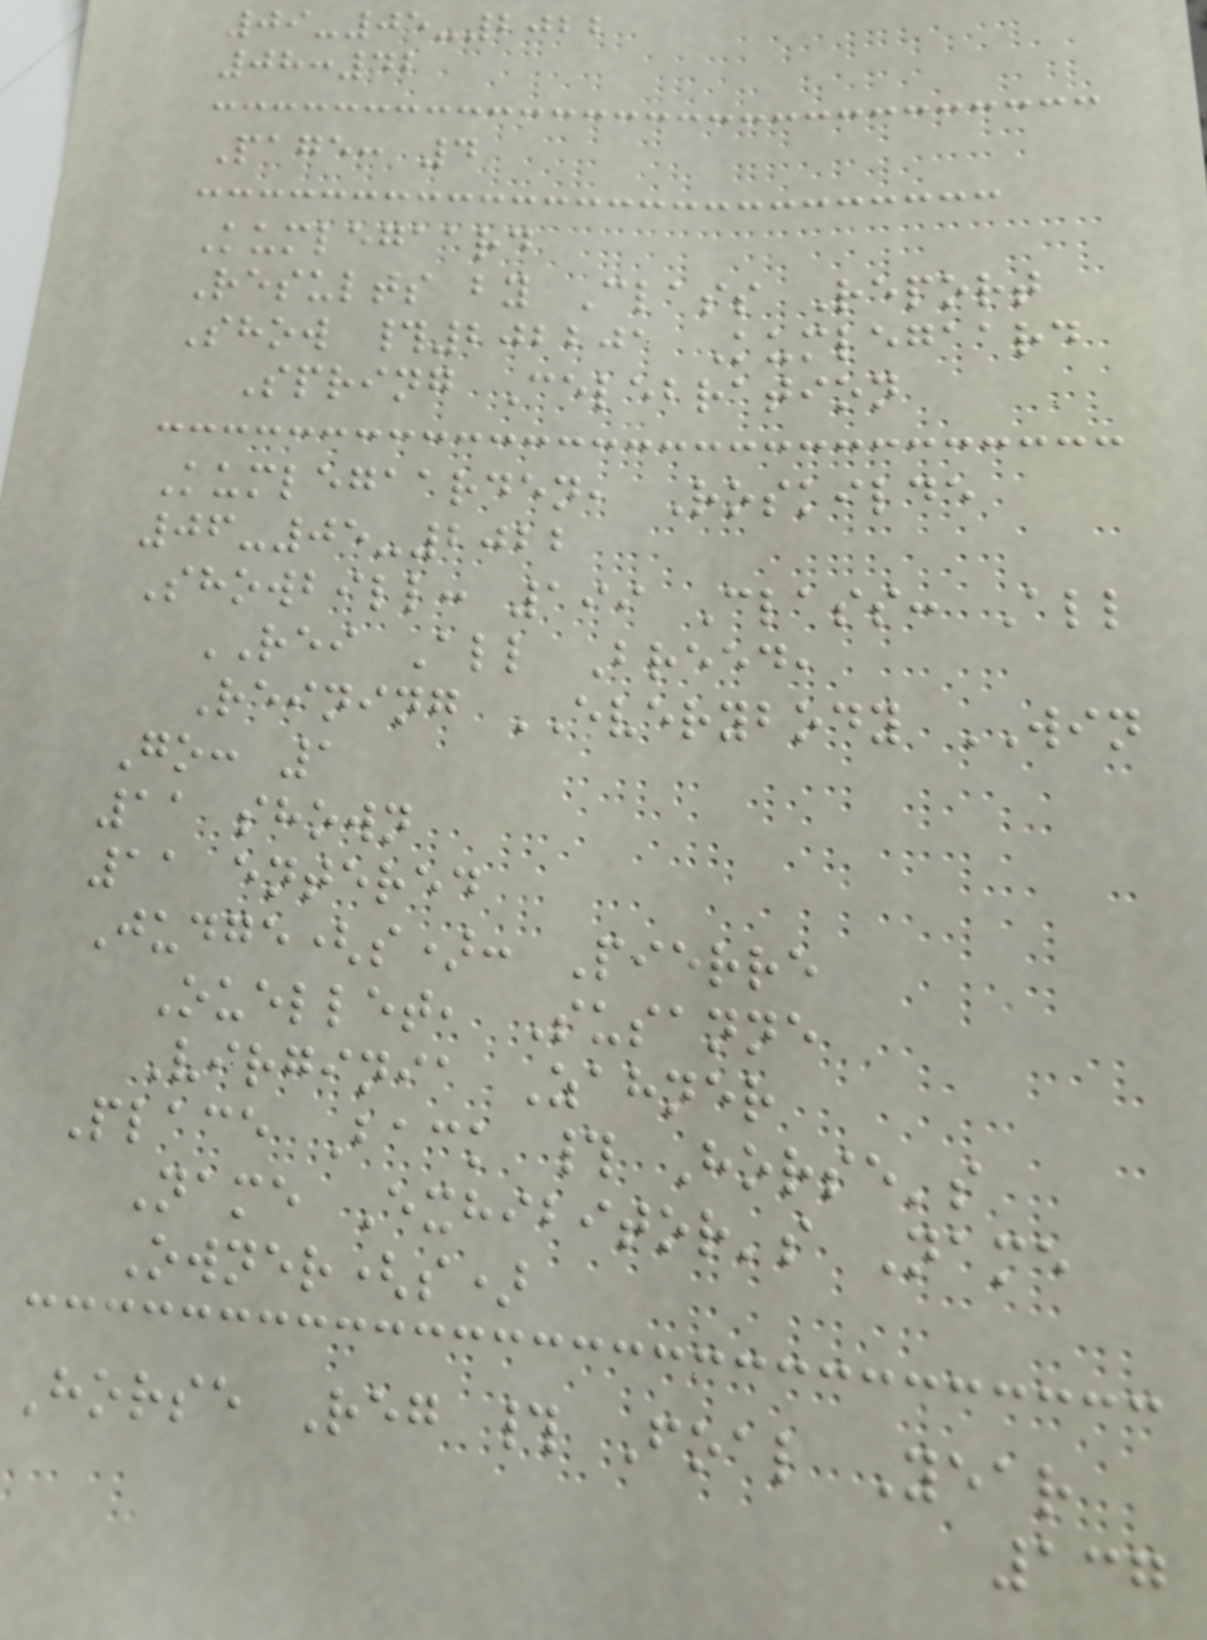09-05-2022
08:42
Page: 4
Kumlegaard
Results by Class Report
Show #202201 Kumlegaard
Spring Celebration
Kumlegaarden, Roskilde
06-05-2022
Showbill: 199 Class: All
REI All Breed,
Reining EVERYBODY WIN
Go: 1
11 shown
11 entered
Judge(s): Pierre
Ouellet, Susanne
Virginia Zahner
Place Back # Horse's
Name Exhibitor's Name
Owner(s)
Horse Reg # Foal Year
137
